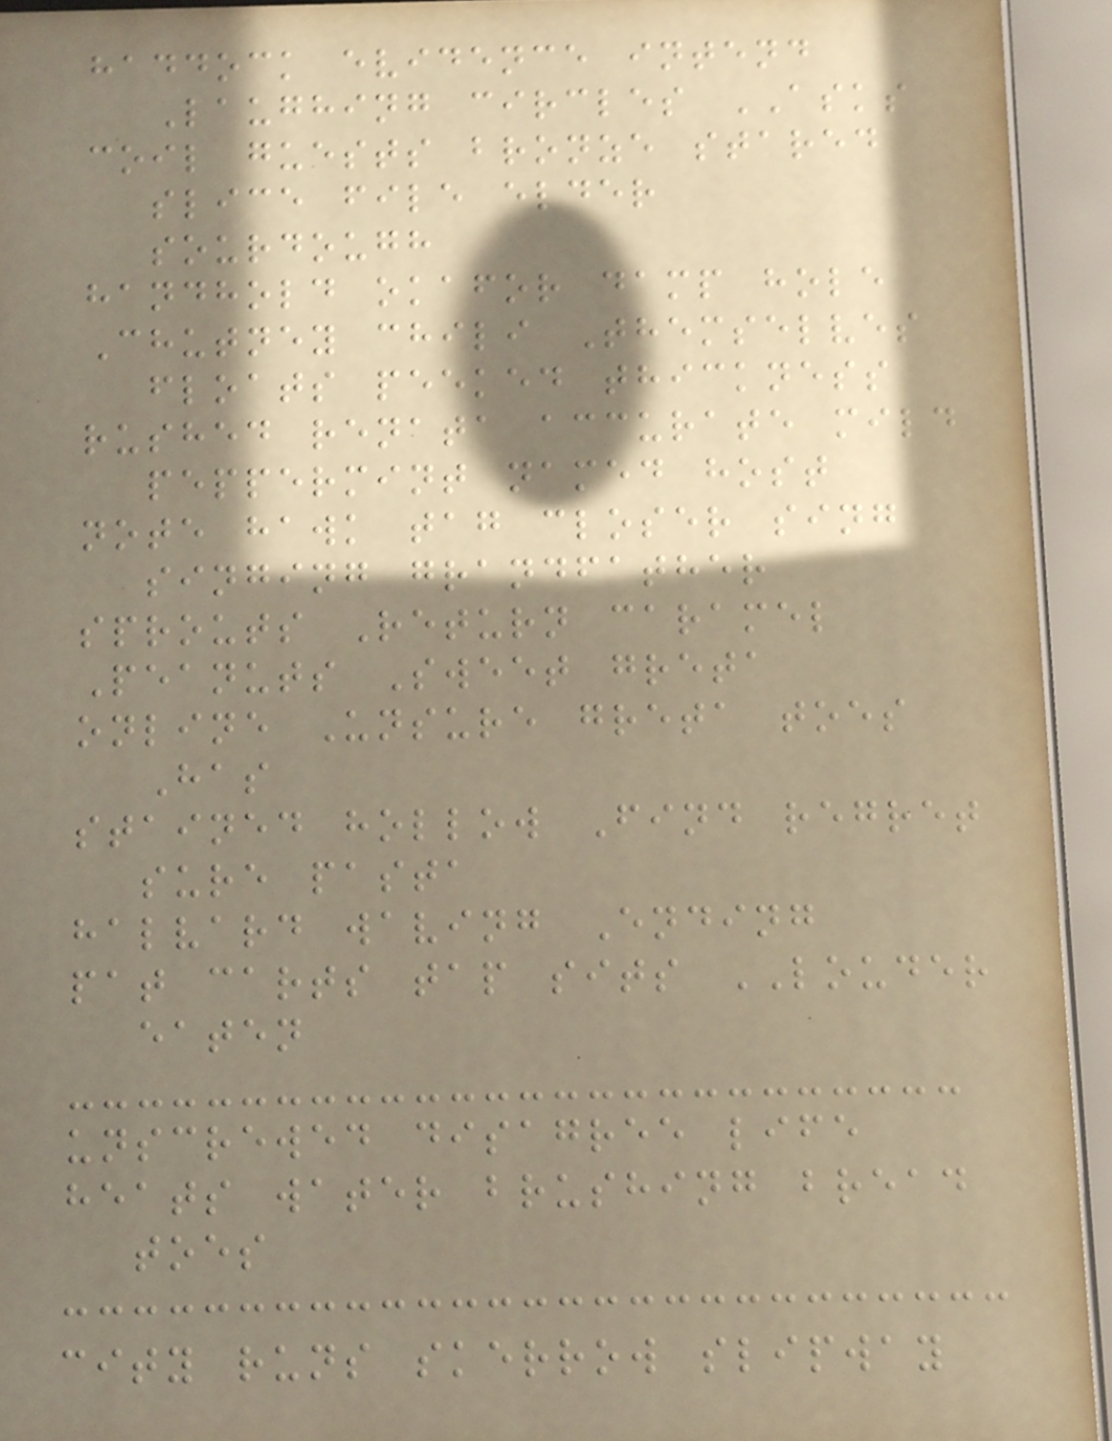haddock evidence intend
Laughing circles ASKS
coil guests bronze stared
slice file elder
sourdough
handhold okafor damp hole
Chutney chili Themselves
floats peeked thickness
rushed renata accurate mild
peppermint named host
note hawk tag closer sing
singing grandfather
sprouts Return caramel
Peanuts Sweet greta
online Unsure greta toes
Has
stained hollow Find regret
sure pasta
halvard waving Ending
pat carts tap sits LOUDER
eaten
unscrewed disagree life
heats water brushing bread
toes
city runs skerrow slipway
